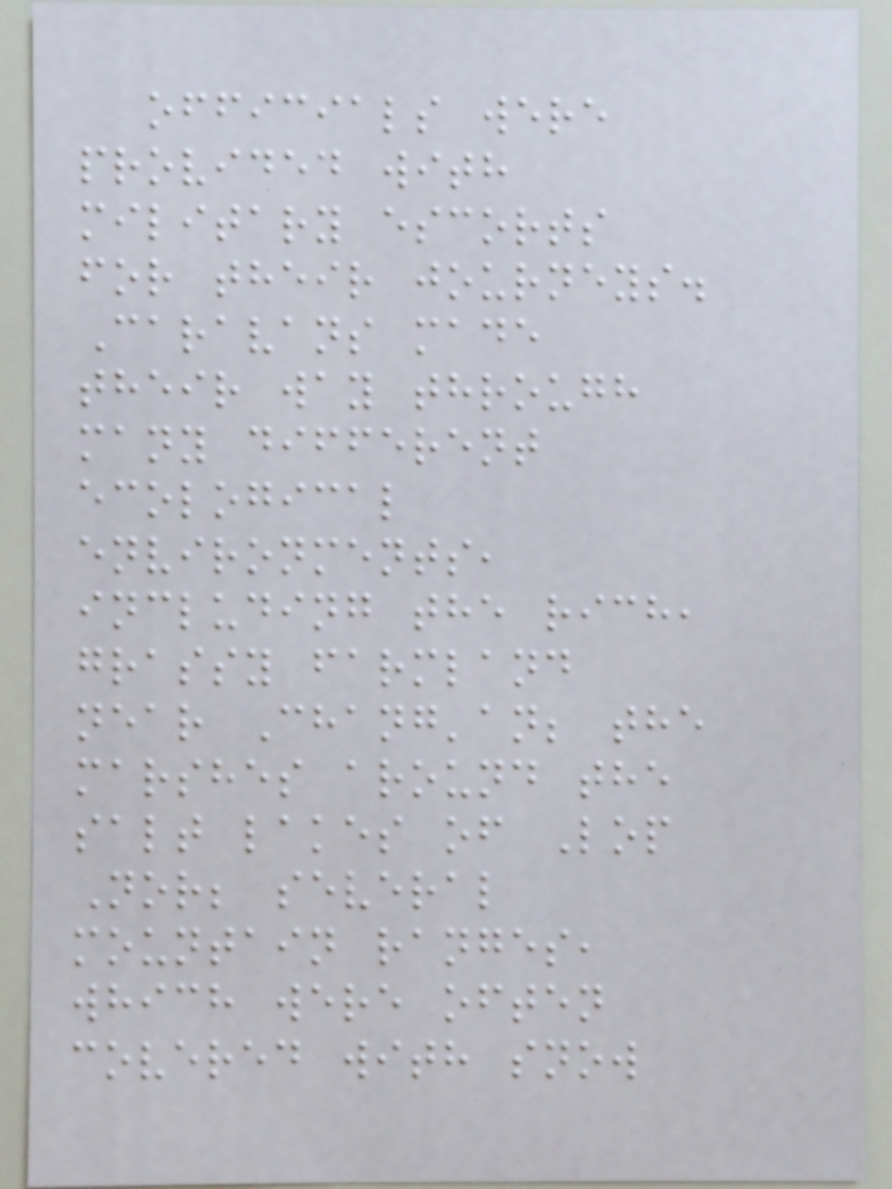officials were
provided with
military escorts
for their journeys.
Caravans made
their way through
many different
ecological
environments,
including the rich,
grassy farmland
near Chang'an; the
marshes around the
salt lakes of Lop
Nor; several
mountain ranges,
which were often
covered with snow
